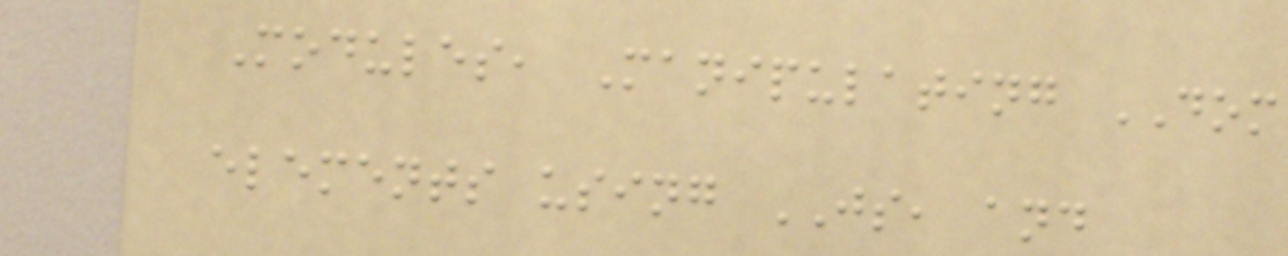Modules, Manipulating DOM
elements using JS, and
